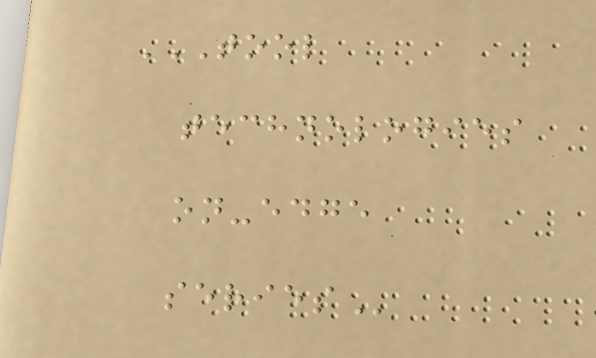TOOL
TECHNOLOGIES
ON-EDGE
SERIES
